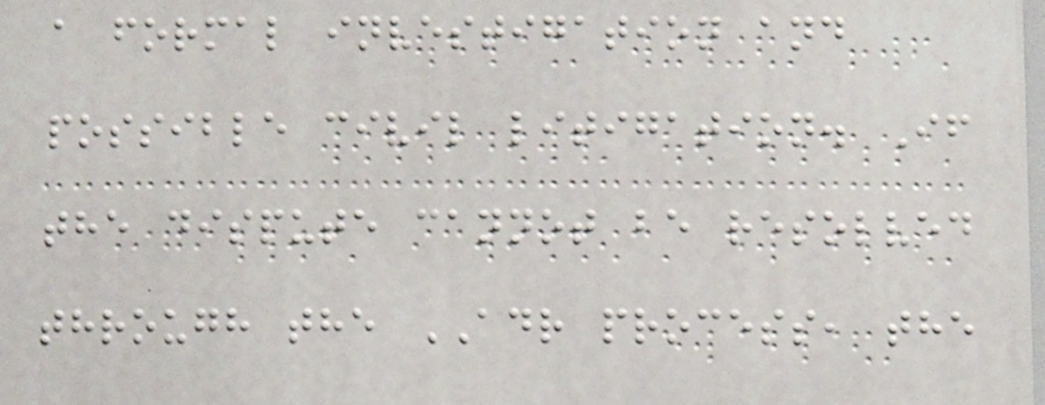a formal investigation and
possible civil litigation. If
the dispute cannot be resolved
through the ADR process, the
